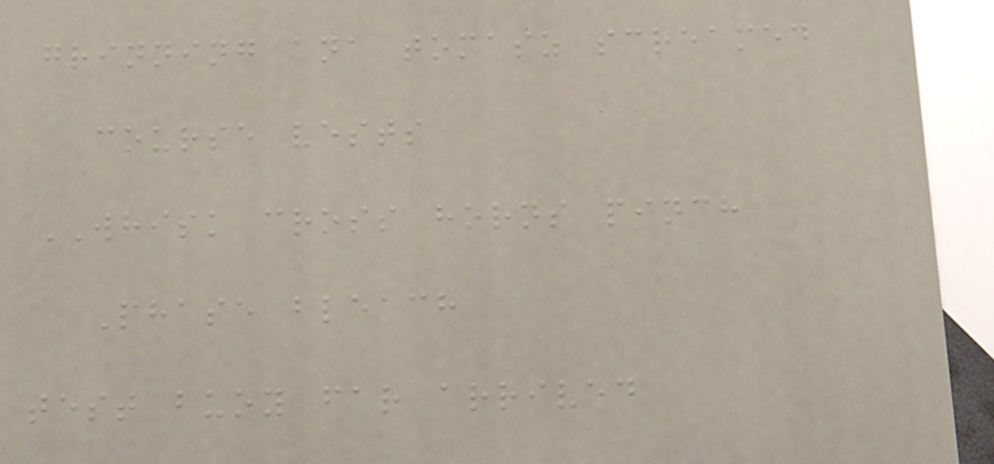grinning ana tomasz screamed
course vests
WHISK cross horns pinch
Phase bleach
test buoy far arrived
